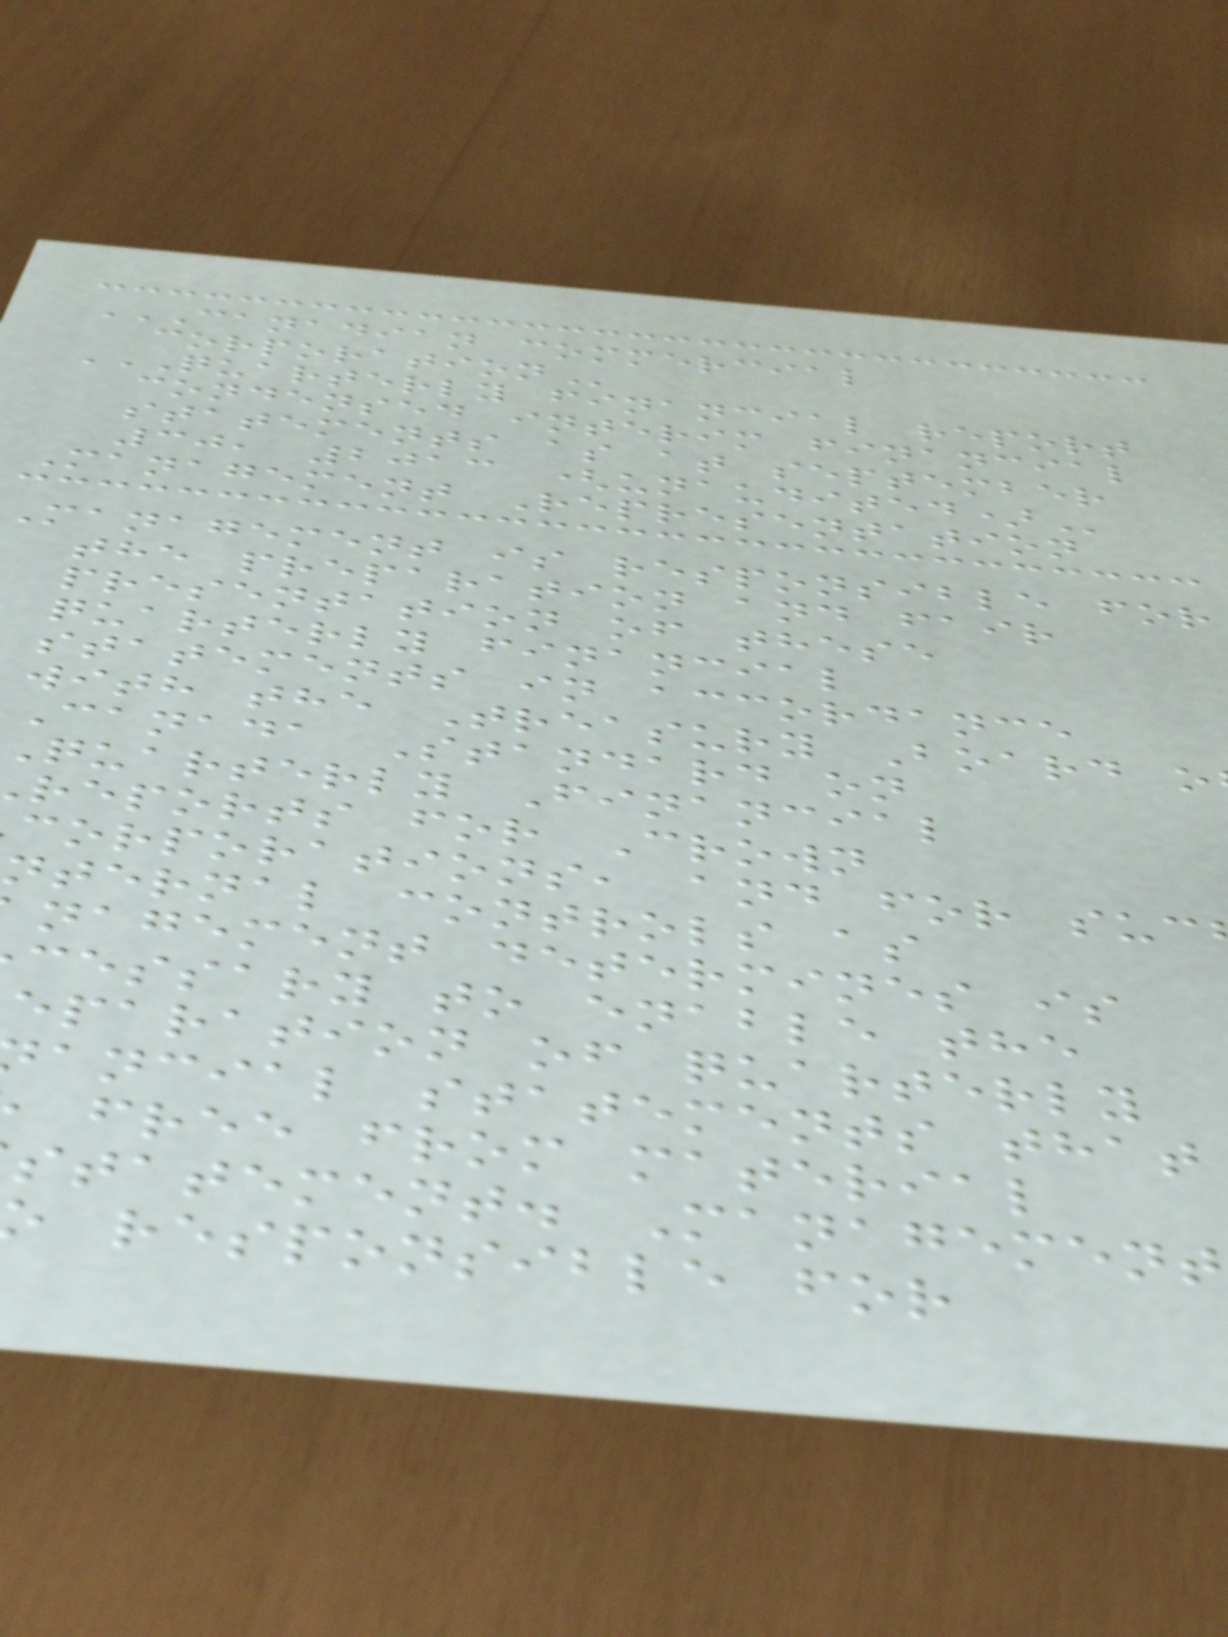CANADIAN COMMERCIAL
QUARTERLY FINANCIAL REPORT
condensed interim financial
statements as at september
30, 2013
Management Representation
Management is responsible for
the preparation and fair
presentation of these
quarterly financial
statements in accordance
with the Treasury Board o
Canada Standard on
quarterly Financial
reports for Crown
corporations, and for suc
nternal controls as
nagement determines is
cessary to enable the
eparation of quarterly
ancial statements that
free from material
statement. Management
responsible for
